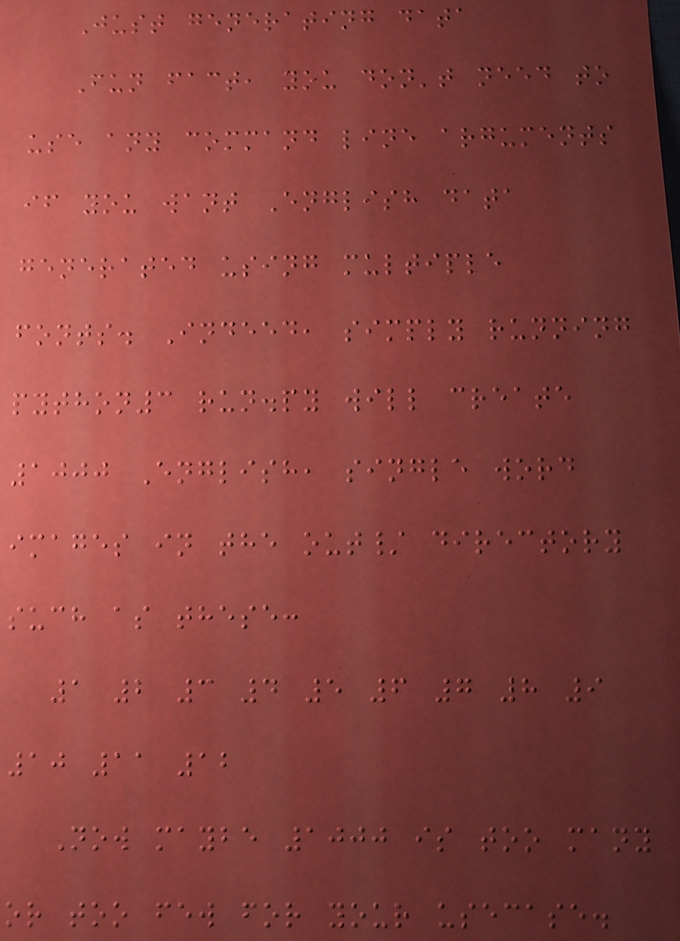Just generating data
Fun fact, you don't need to
use any command line arguments
if you want English data
generated using multiple
fonts. Indeed, simply running
python3 run.py will create
1000 English, single word
images in the out/ directory
such as these:
1 2 3 4 5 6 7 8 9
10 11 12
Now maybe 1000 is too many
or too few for your usecase.
